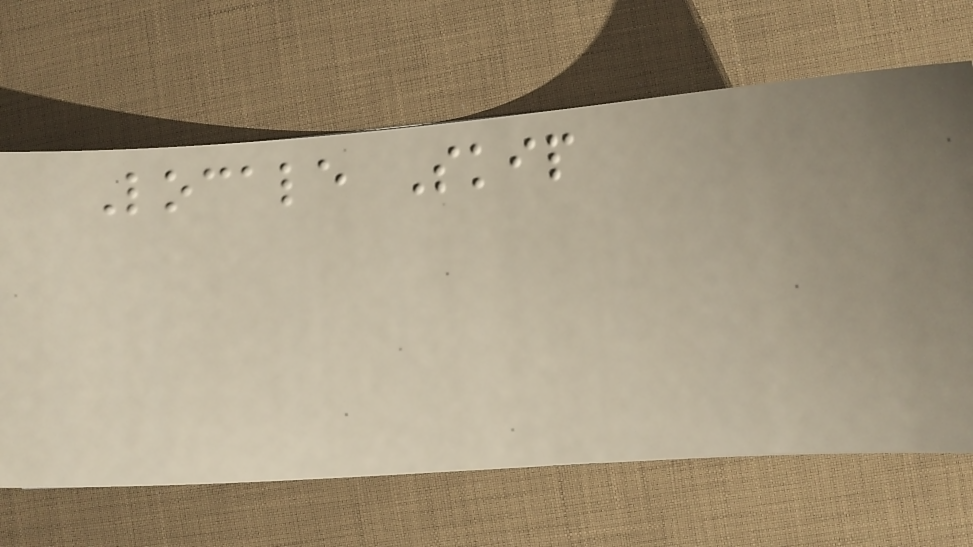Locale Skip
